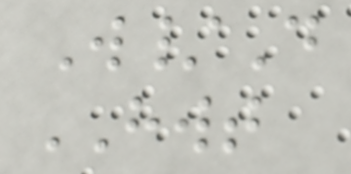W/D
HWT
